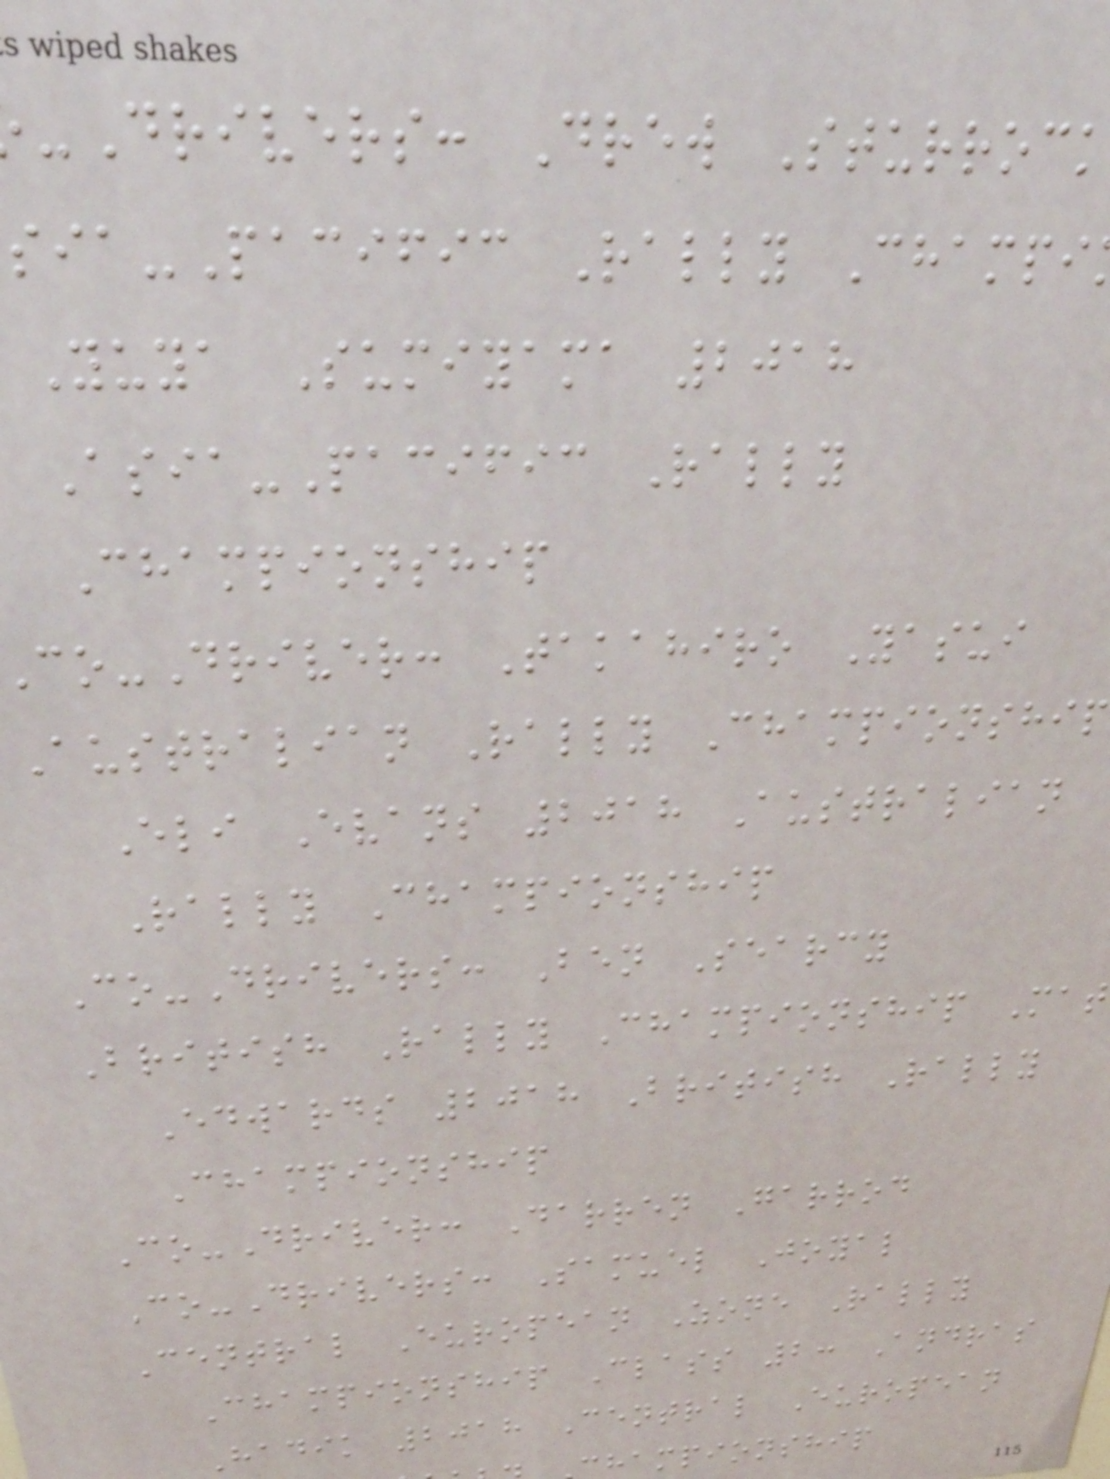-Drivers: Drew Sturrock
sia-Pacific Rally Champi
Yuya Sumiyama 2018
Asia-Pacific Rally
Championship
o-Driver: Takahiro Yasui
Australian Rally Championship
Eli Evans 2018 Australian
Rally Championship
Co-Drivers: Ben Searcy
British Rally Championship Mat
Edwards 2018 British Rally
Championship
Co-Driver: Darren Garrod
Co-Drivers: Samuel Joyal
Central European Zone Rally
Championship Class 2: Andras
Hadik 2018 Central European
hampionship
